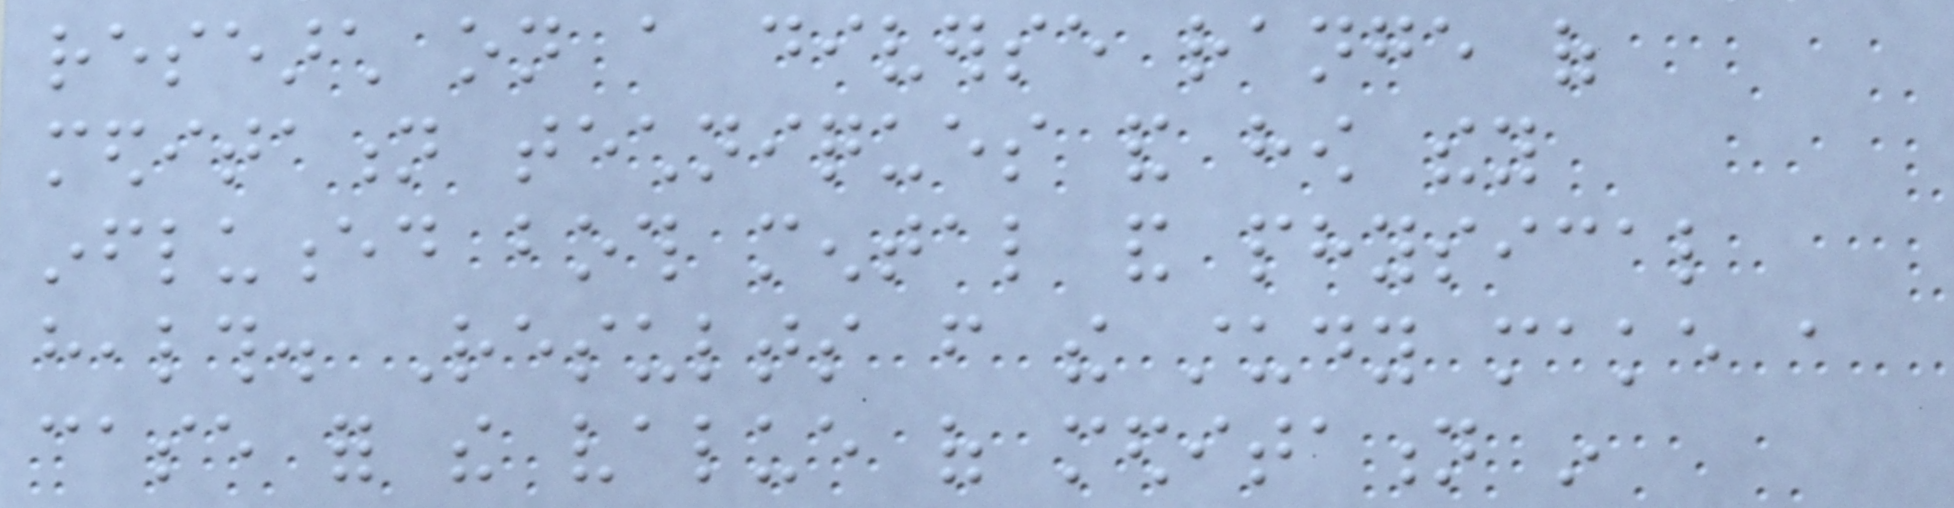research on a diverse range of
meditation techniques and how they
influenced both mental and physical
health. Results from the study make a
case for the value of meditation in
